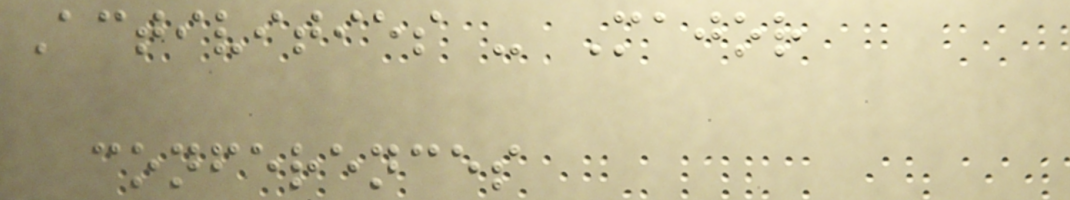Activities - Major
conferences
